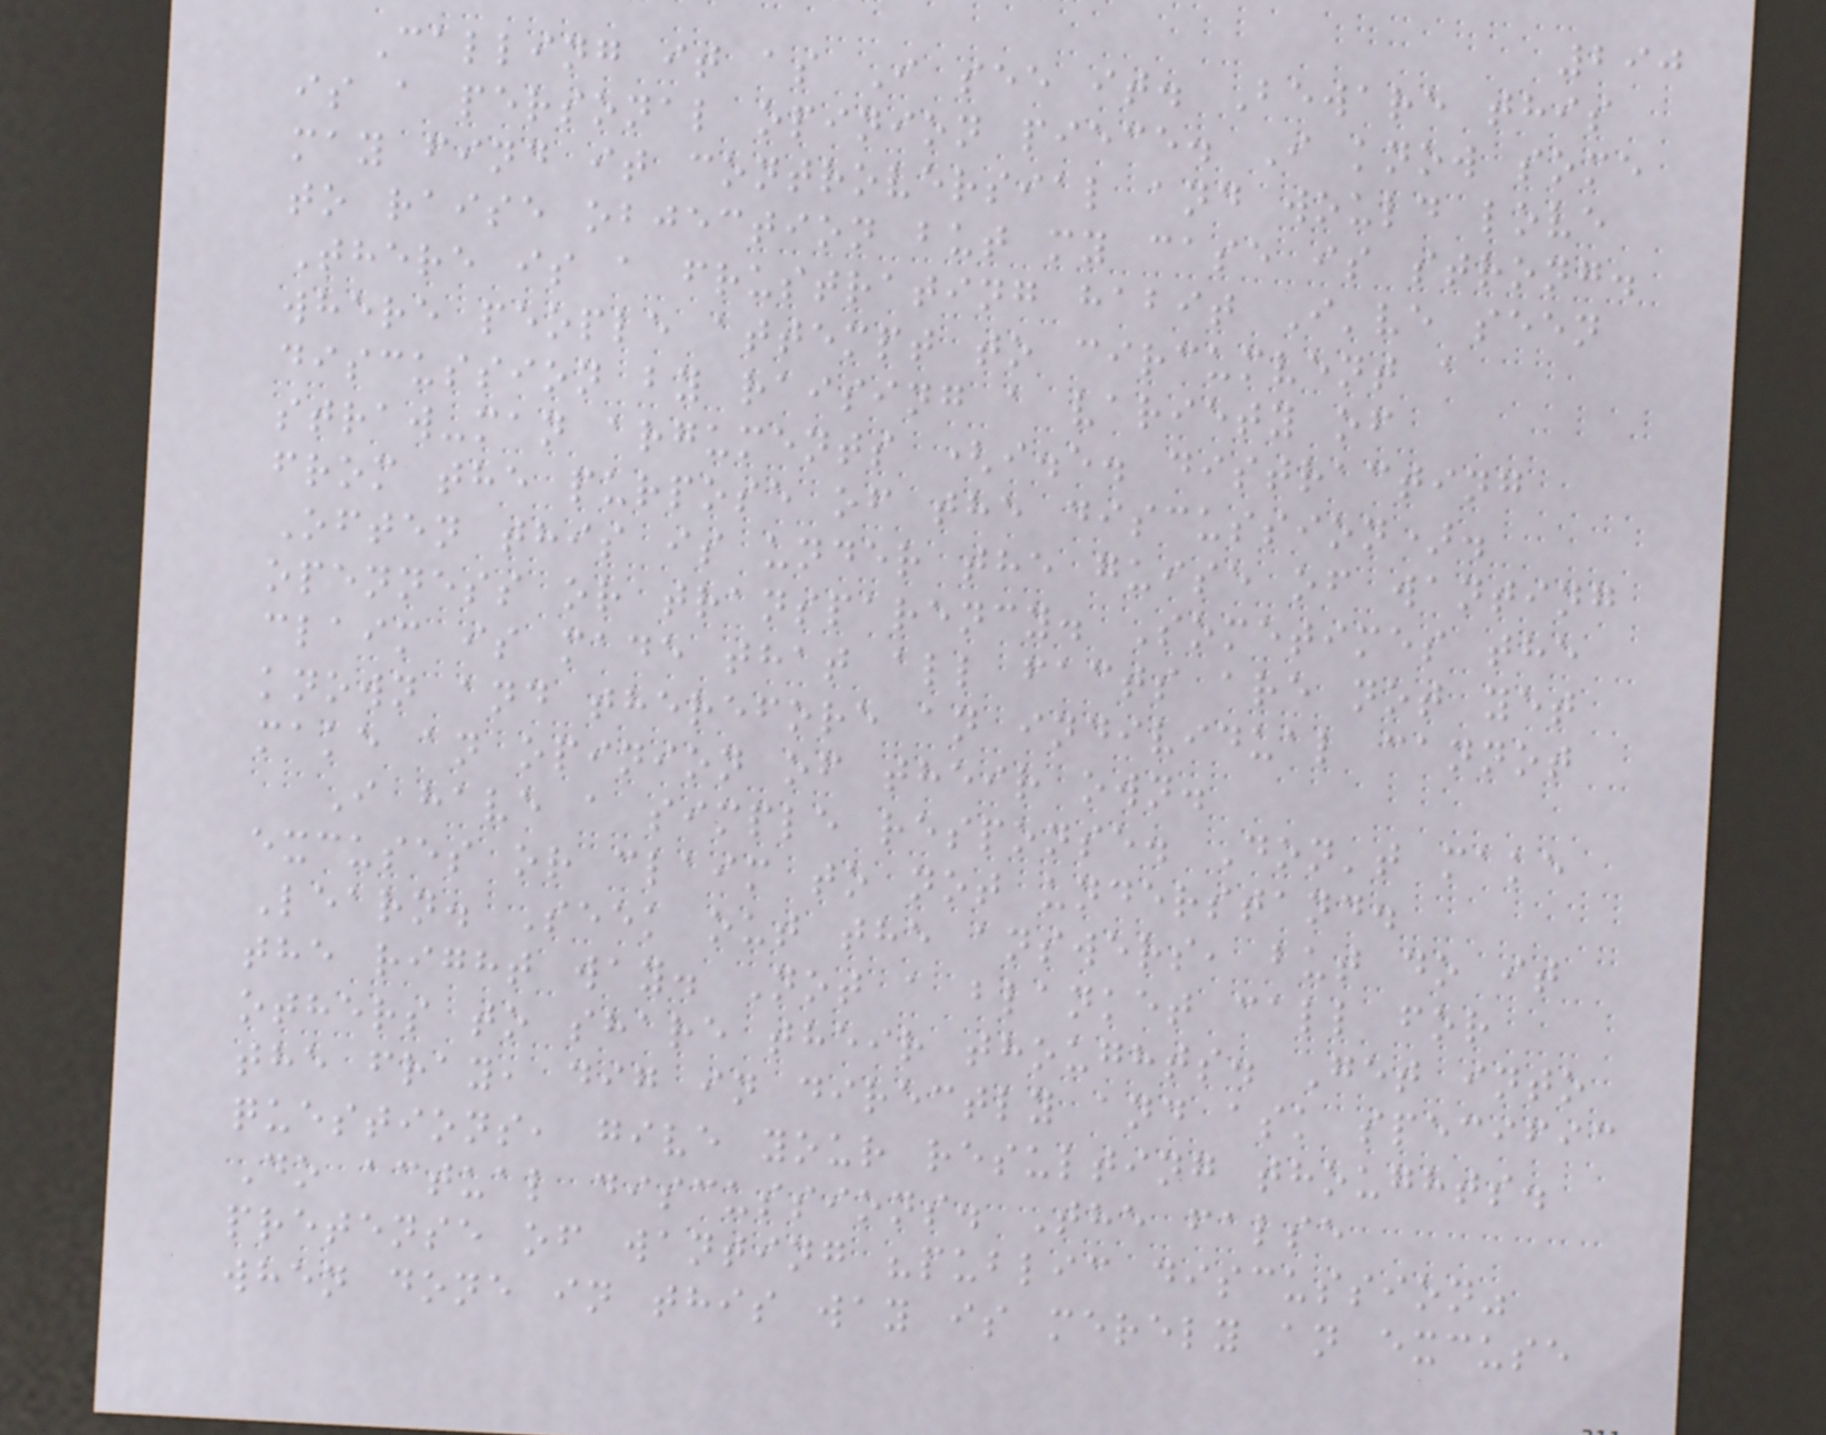290
Calling it as I see it. Beware this
is a personal opinion piece. I know some
may find it controversial and would love
to raise objection but my case is strong.
There is a frustrating habit I've seen
where people attempt to circumvent a
discussion by raising a variety of
straw-man arguments (i.e. distracting
from the purpose of the discussion).
Often this is under the guise of wanting
openness or transparency. Sometimes the
claim is made that all facts are not yet
known and therefore an individual cannot
make an opinion of their own.
I have a simple response. Don't make
excuses or claim to not understand.
Learn. Seek out the answers, but do it
the right way. Not a blanket call for
others to share their thoughts. Get into
the fray, dig in directly and ask specific
questions, give your resulting thoughts.
Do actual discussions. The false
pretense of wanting "public discussion"
when done in this way is merely an excuse
